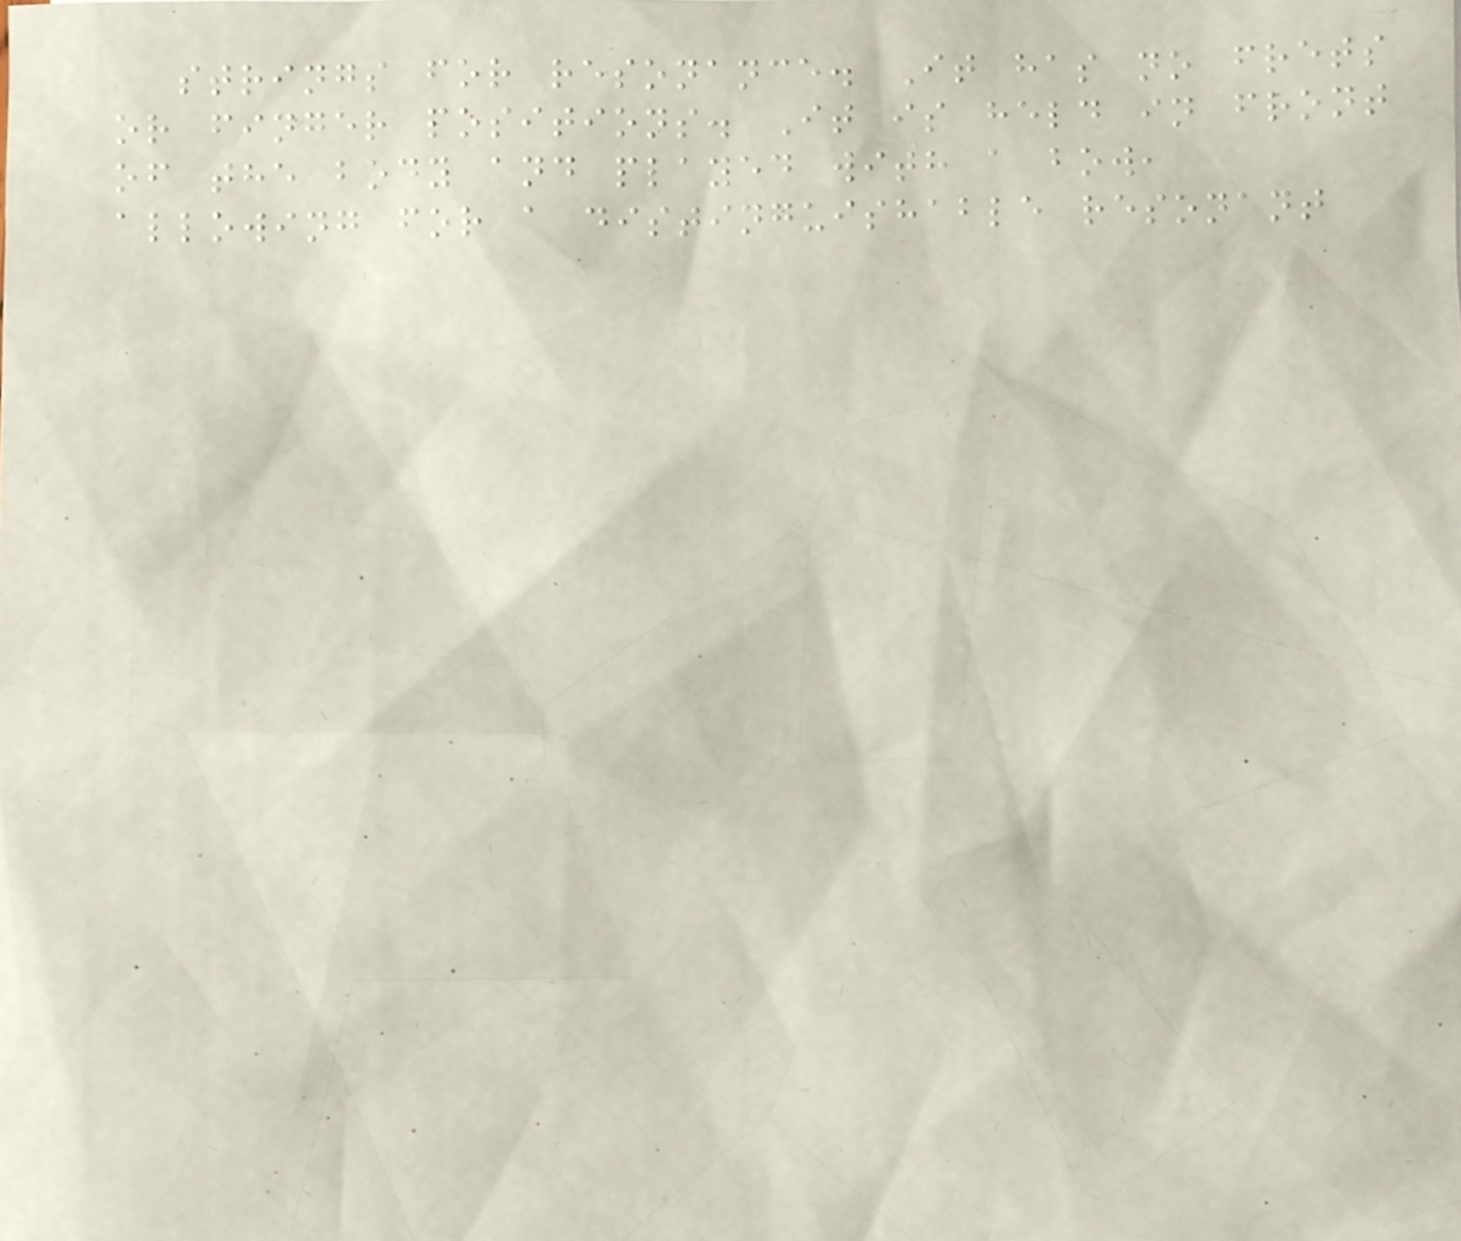strings for resonance. It has no frets
or finger positions. It is held in front
of the body and played with a bow,
allowing for a distinguishable resonant
